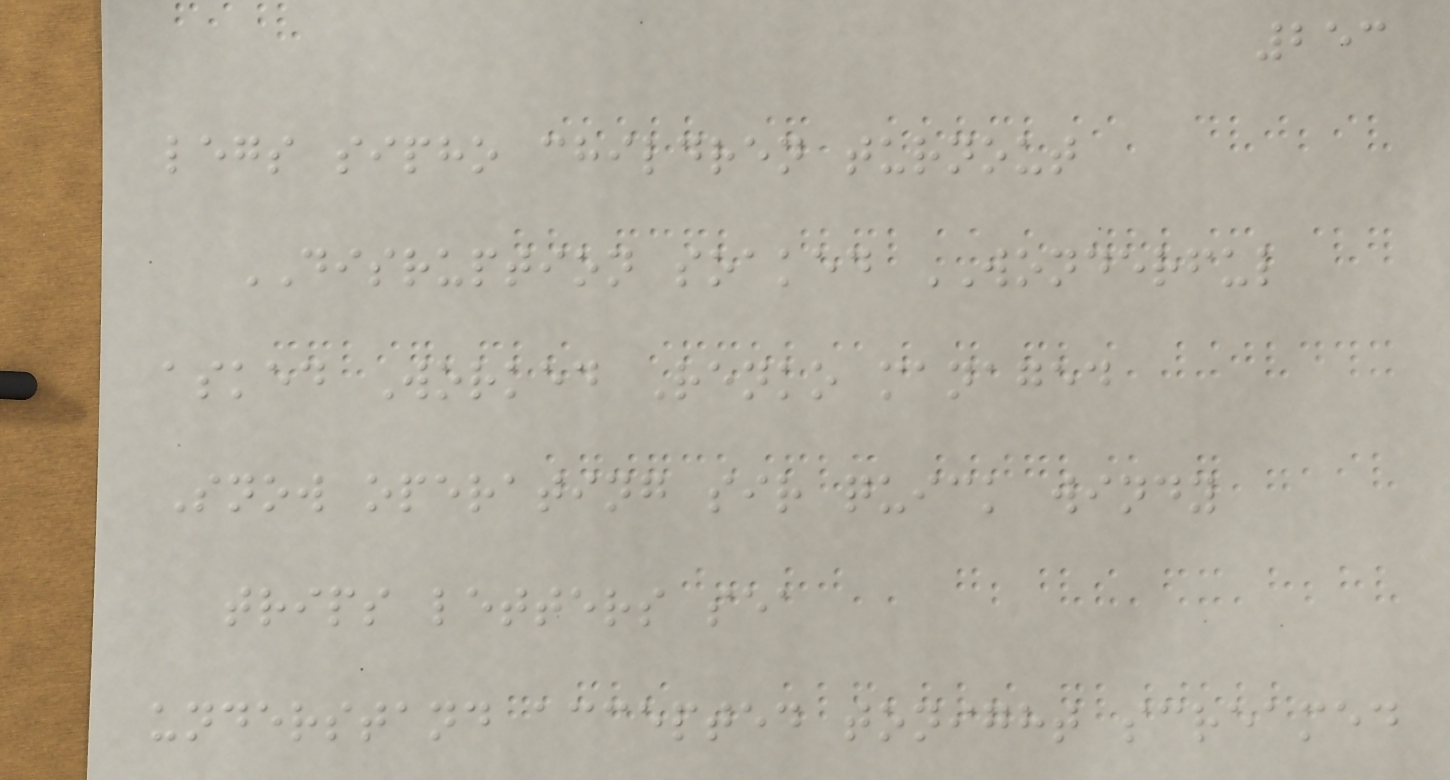253
legs sipho children turnout
DISRUPTION soaked WONDERFUL
asked Worked Renko managed
Snow operating sir quick windy
trips letters sea
understand accepted tonight screamed
